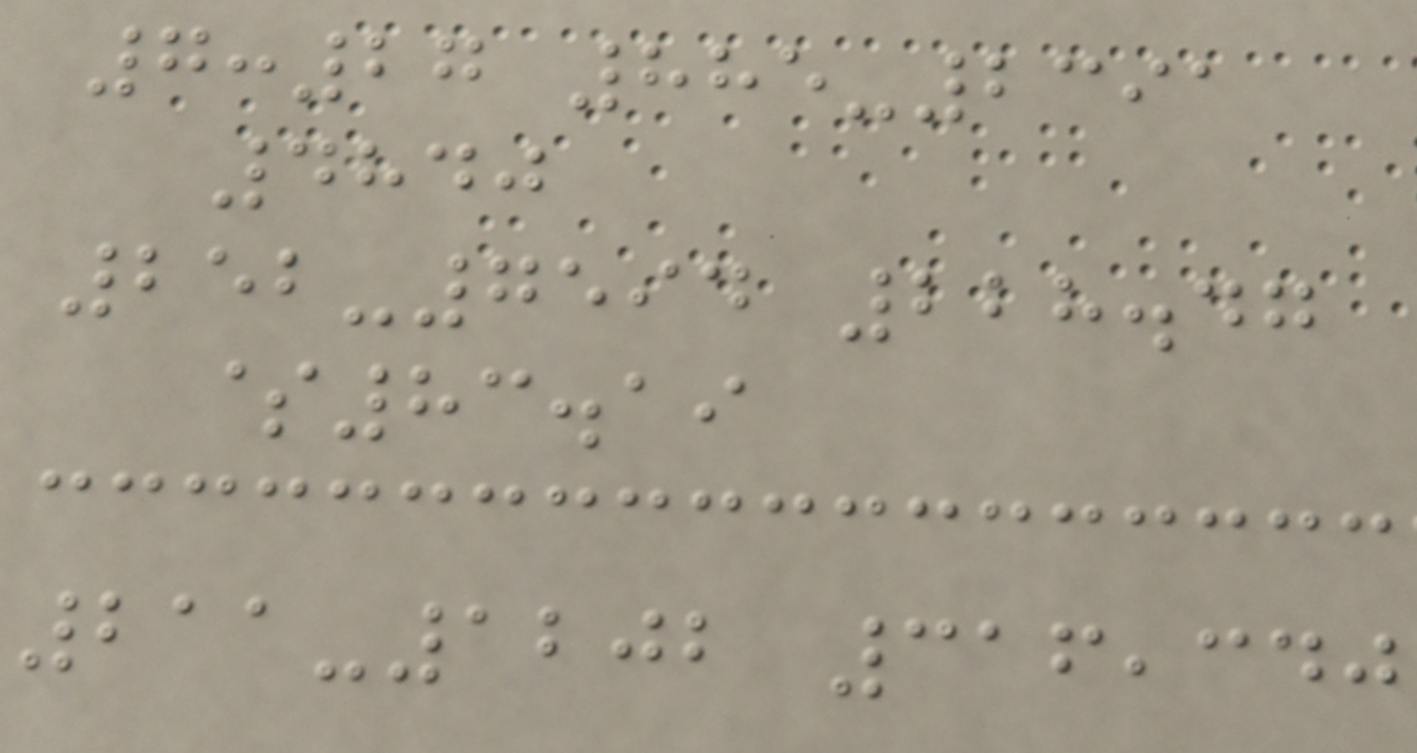7:27 885-2391
4840
252-7594 228.47
$83.19
211-1202 316,340
